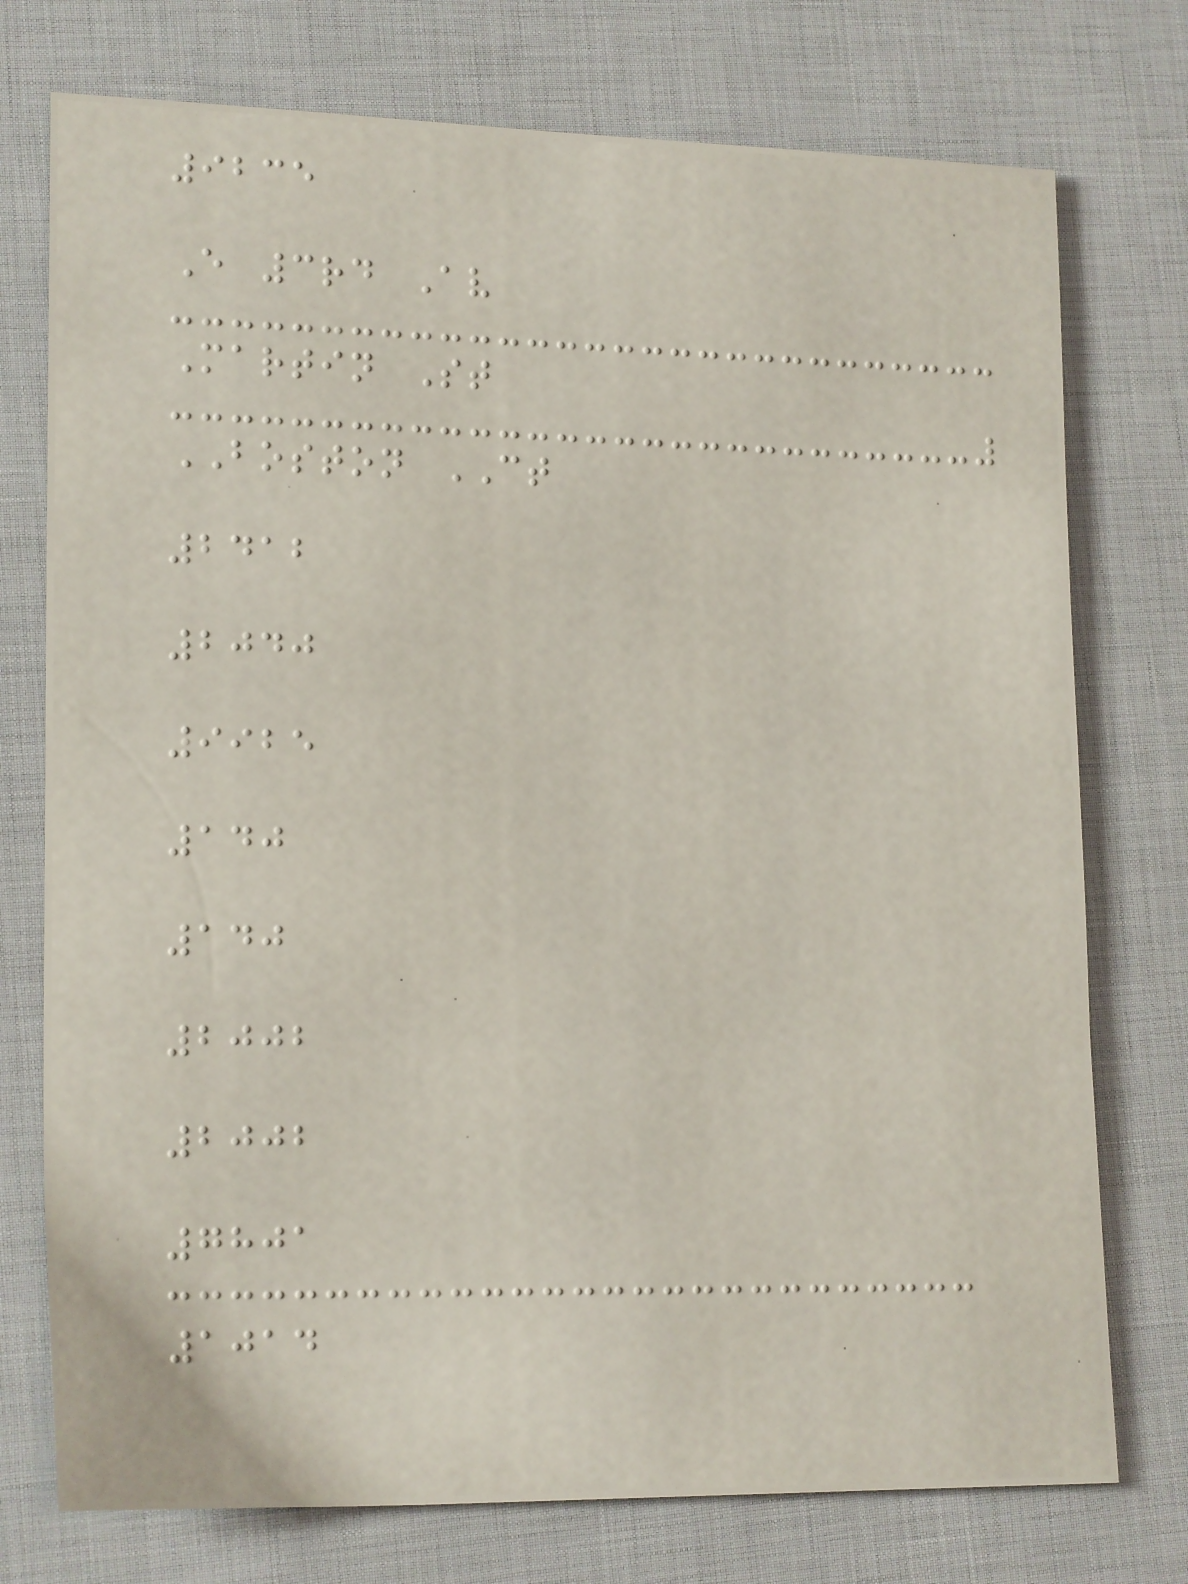9235
E 3rd Av
Martin St
BOSTON CT
2412
2040
9925
140
140
2002
2002
7801
1014
